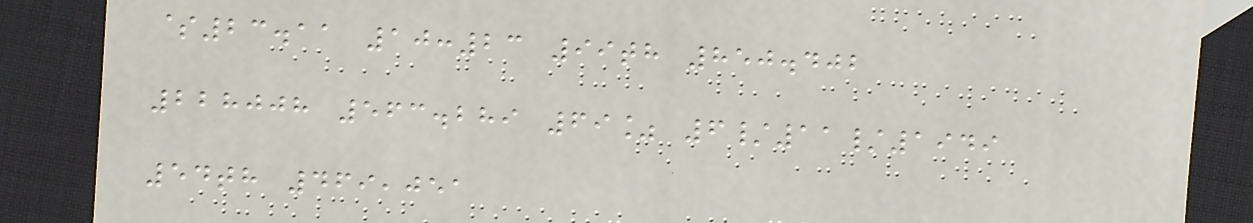$23.11 10:23 99th 850.402
228008 563.289 69% 6/11/1949
54th 469,051
